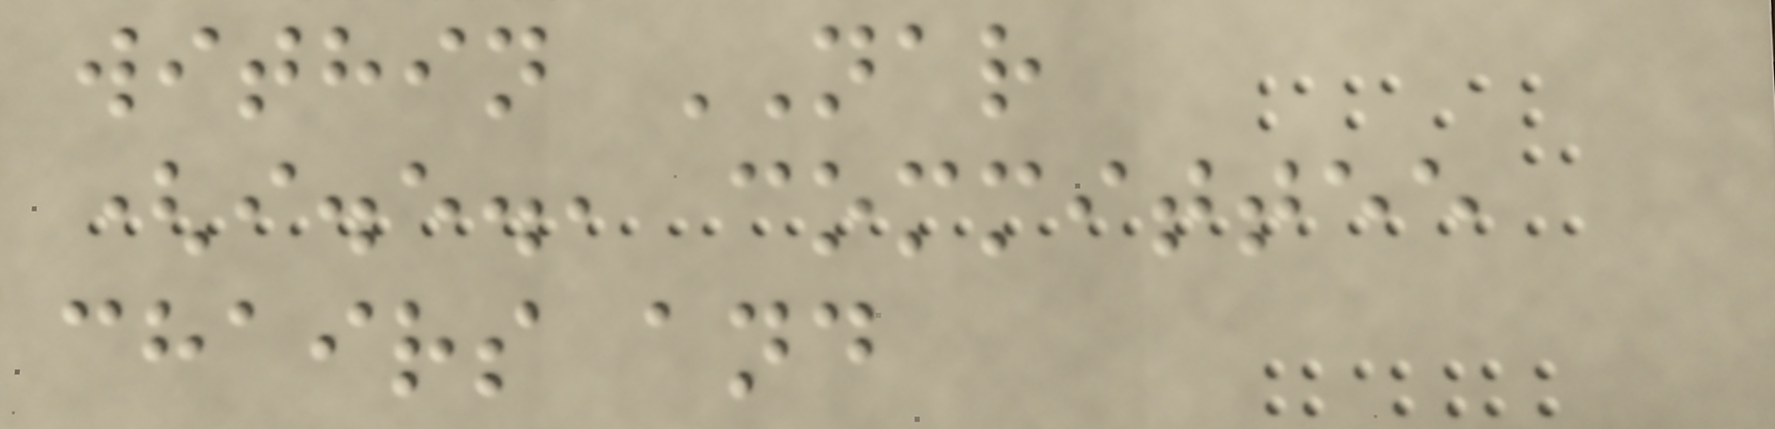within NAR
(i.e., committee
chairs and
